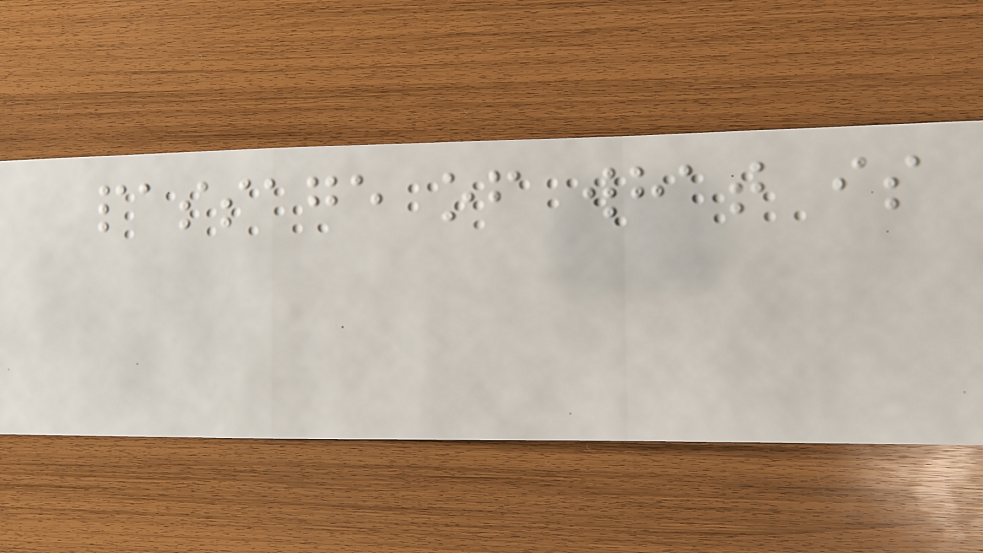passage of what is
